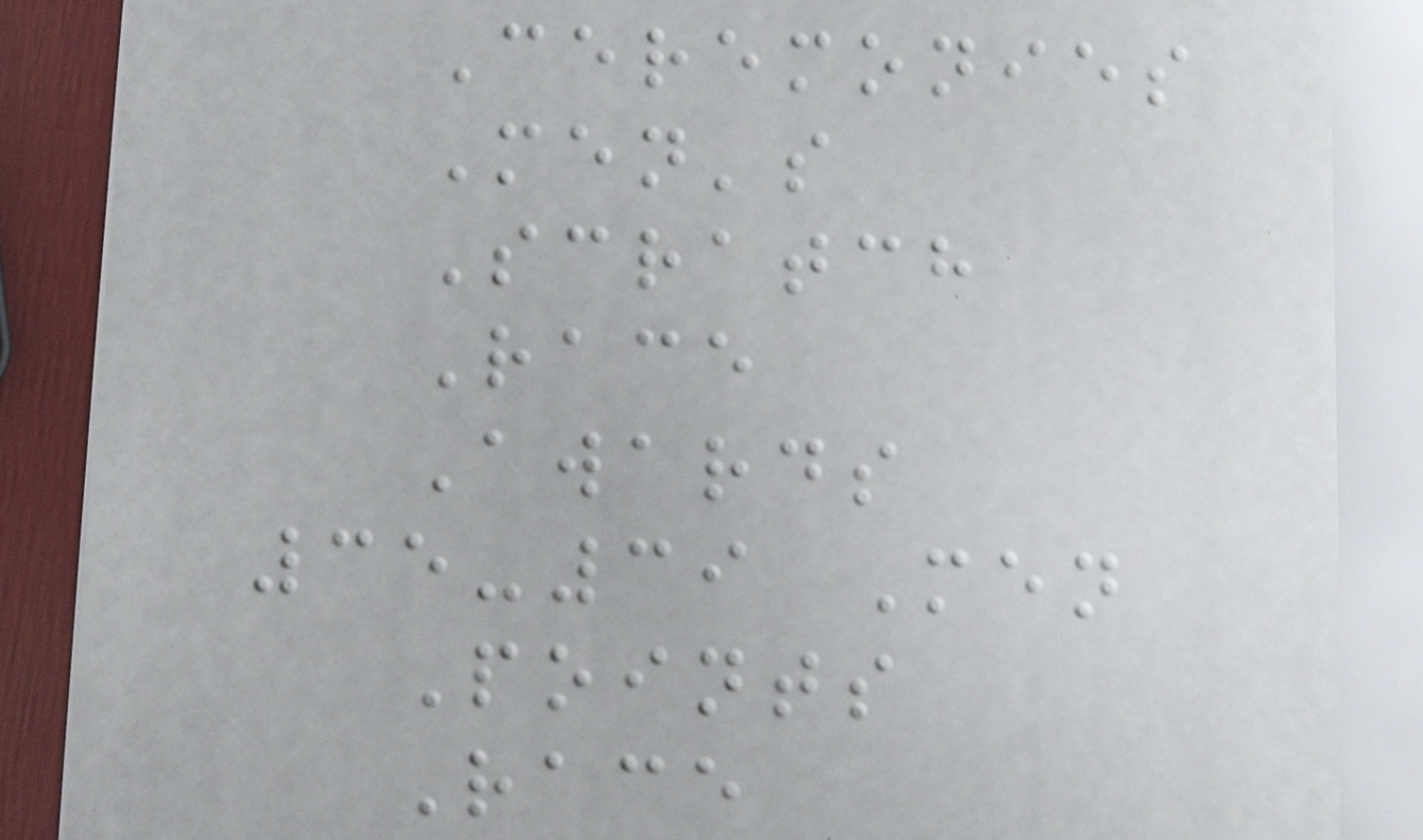Ceremonies
Men's
Scratch
Race
Awards
35-39 Men
Points
Race
